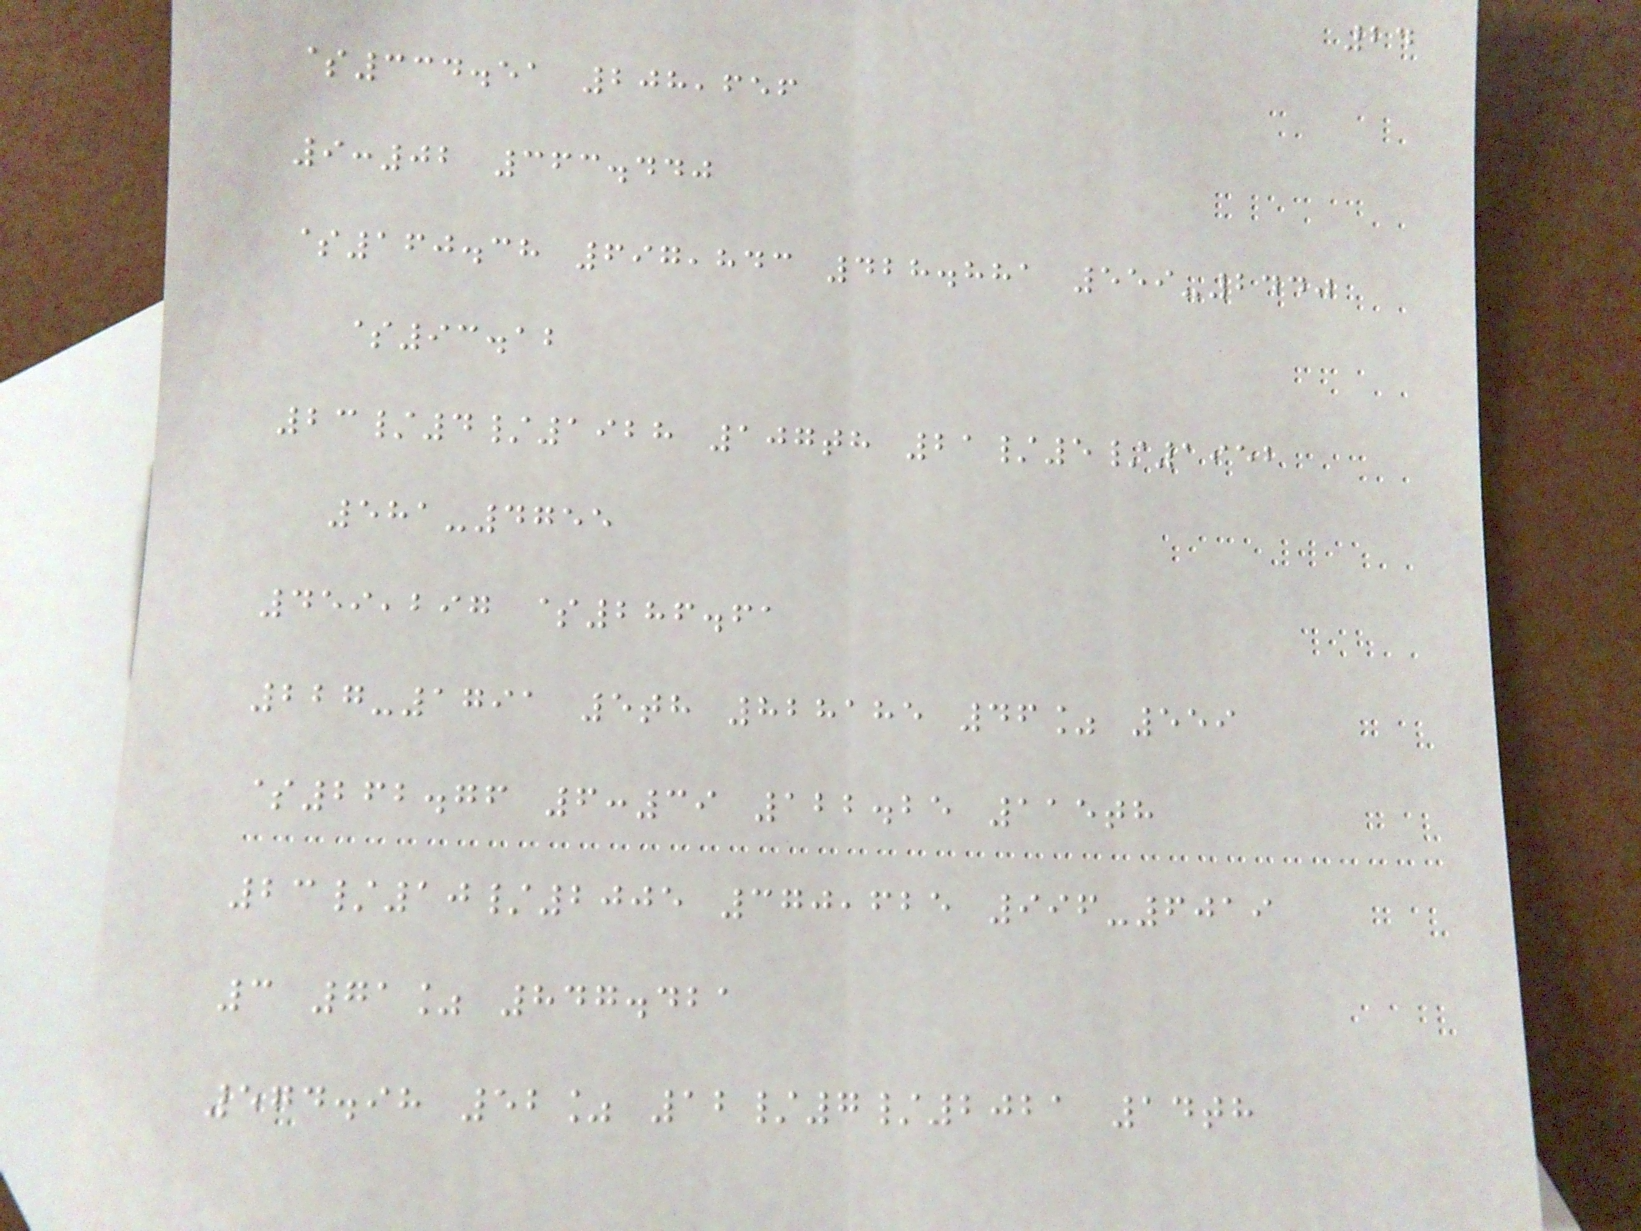24
$334.51 208,656
9:02 363.440
$160.38 697,843 428.881 559-2440
$93.12
23/4/1928 107th 21/5/1952
581-4755
459,297 $286.61
227-1791 5th 828185 46% 559
$262.76 6:39 122.25 115th
23/10/2005 370,625 996-6019
3 71% 847.421
574.98 52% 12/7/2021 14th
